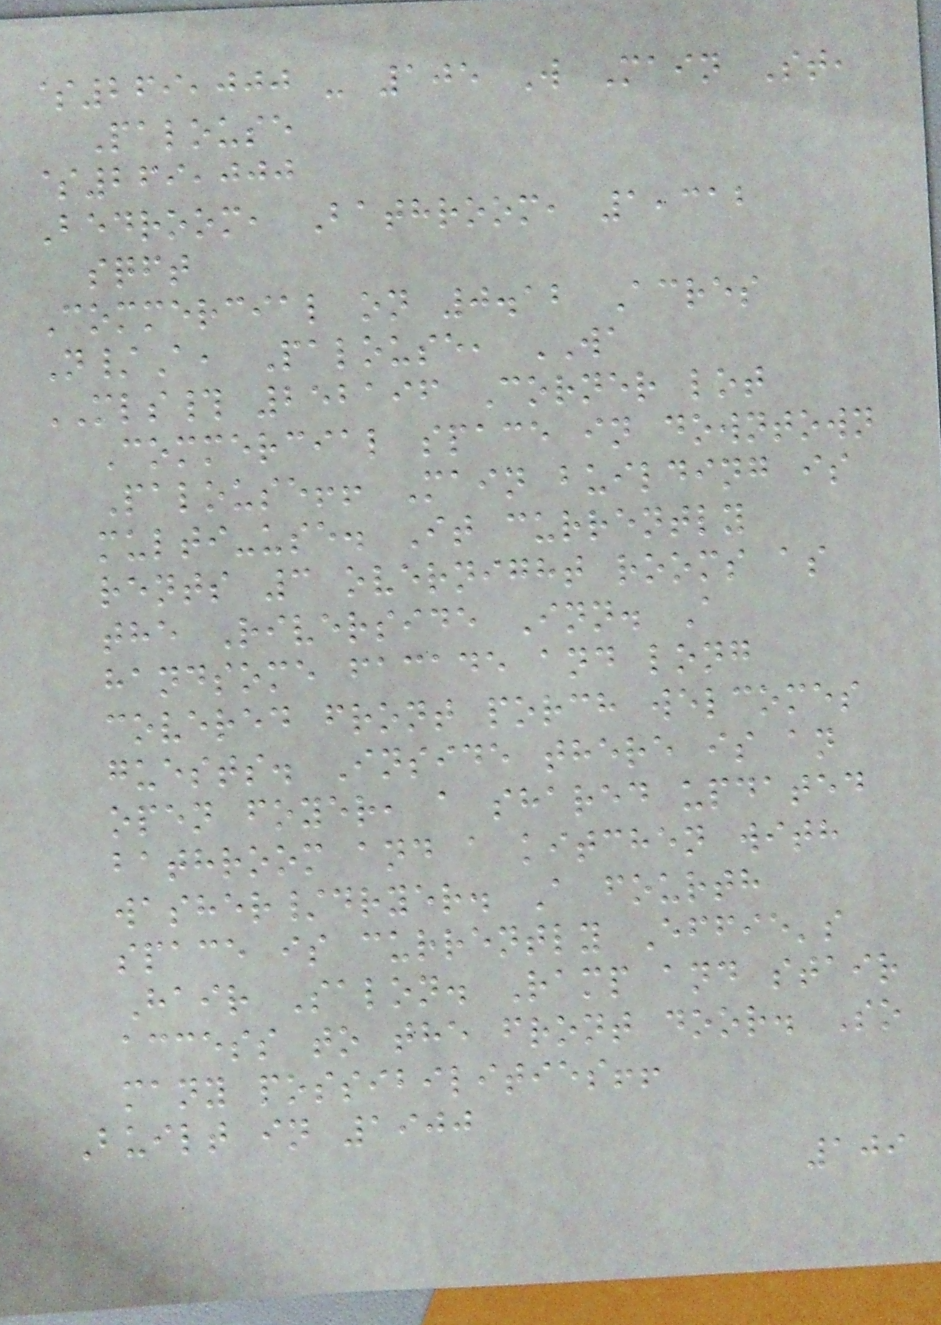$269,000 - 105 W Main St,
Palouse
$269,000
Bedroom, Bathroom, 1,312
sqft
Commercial on 0.12 Acres
N/A, Palouse, WA
MLS# 252196 Corner lot
Commercial space in downtown
Palouse!! Main building is
multi-use. It currently
rents 3 overnight rooms as
the Riverside Inn. A
handsome facade and long
covered front porch welcomes
guests. Inside there is an
open foyer, a shared updated
bathroom and a kitchen with
washer/dryer. A fourth
space is currently Effie's
Hair Salon. Ramp and stair
access to the front door. So
many possibilities!!
Built in 1900
109
